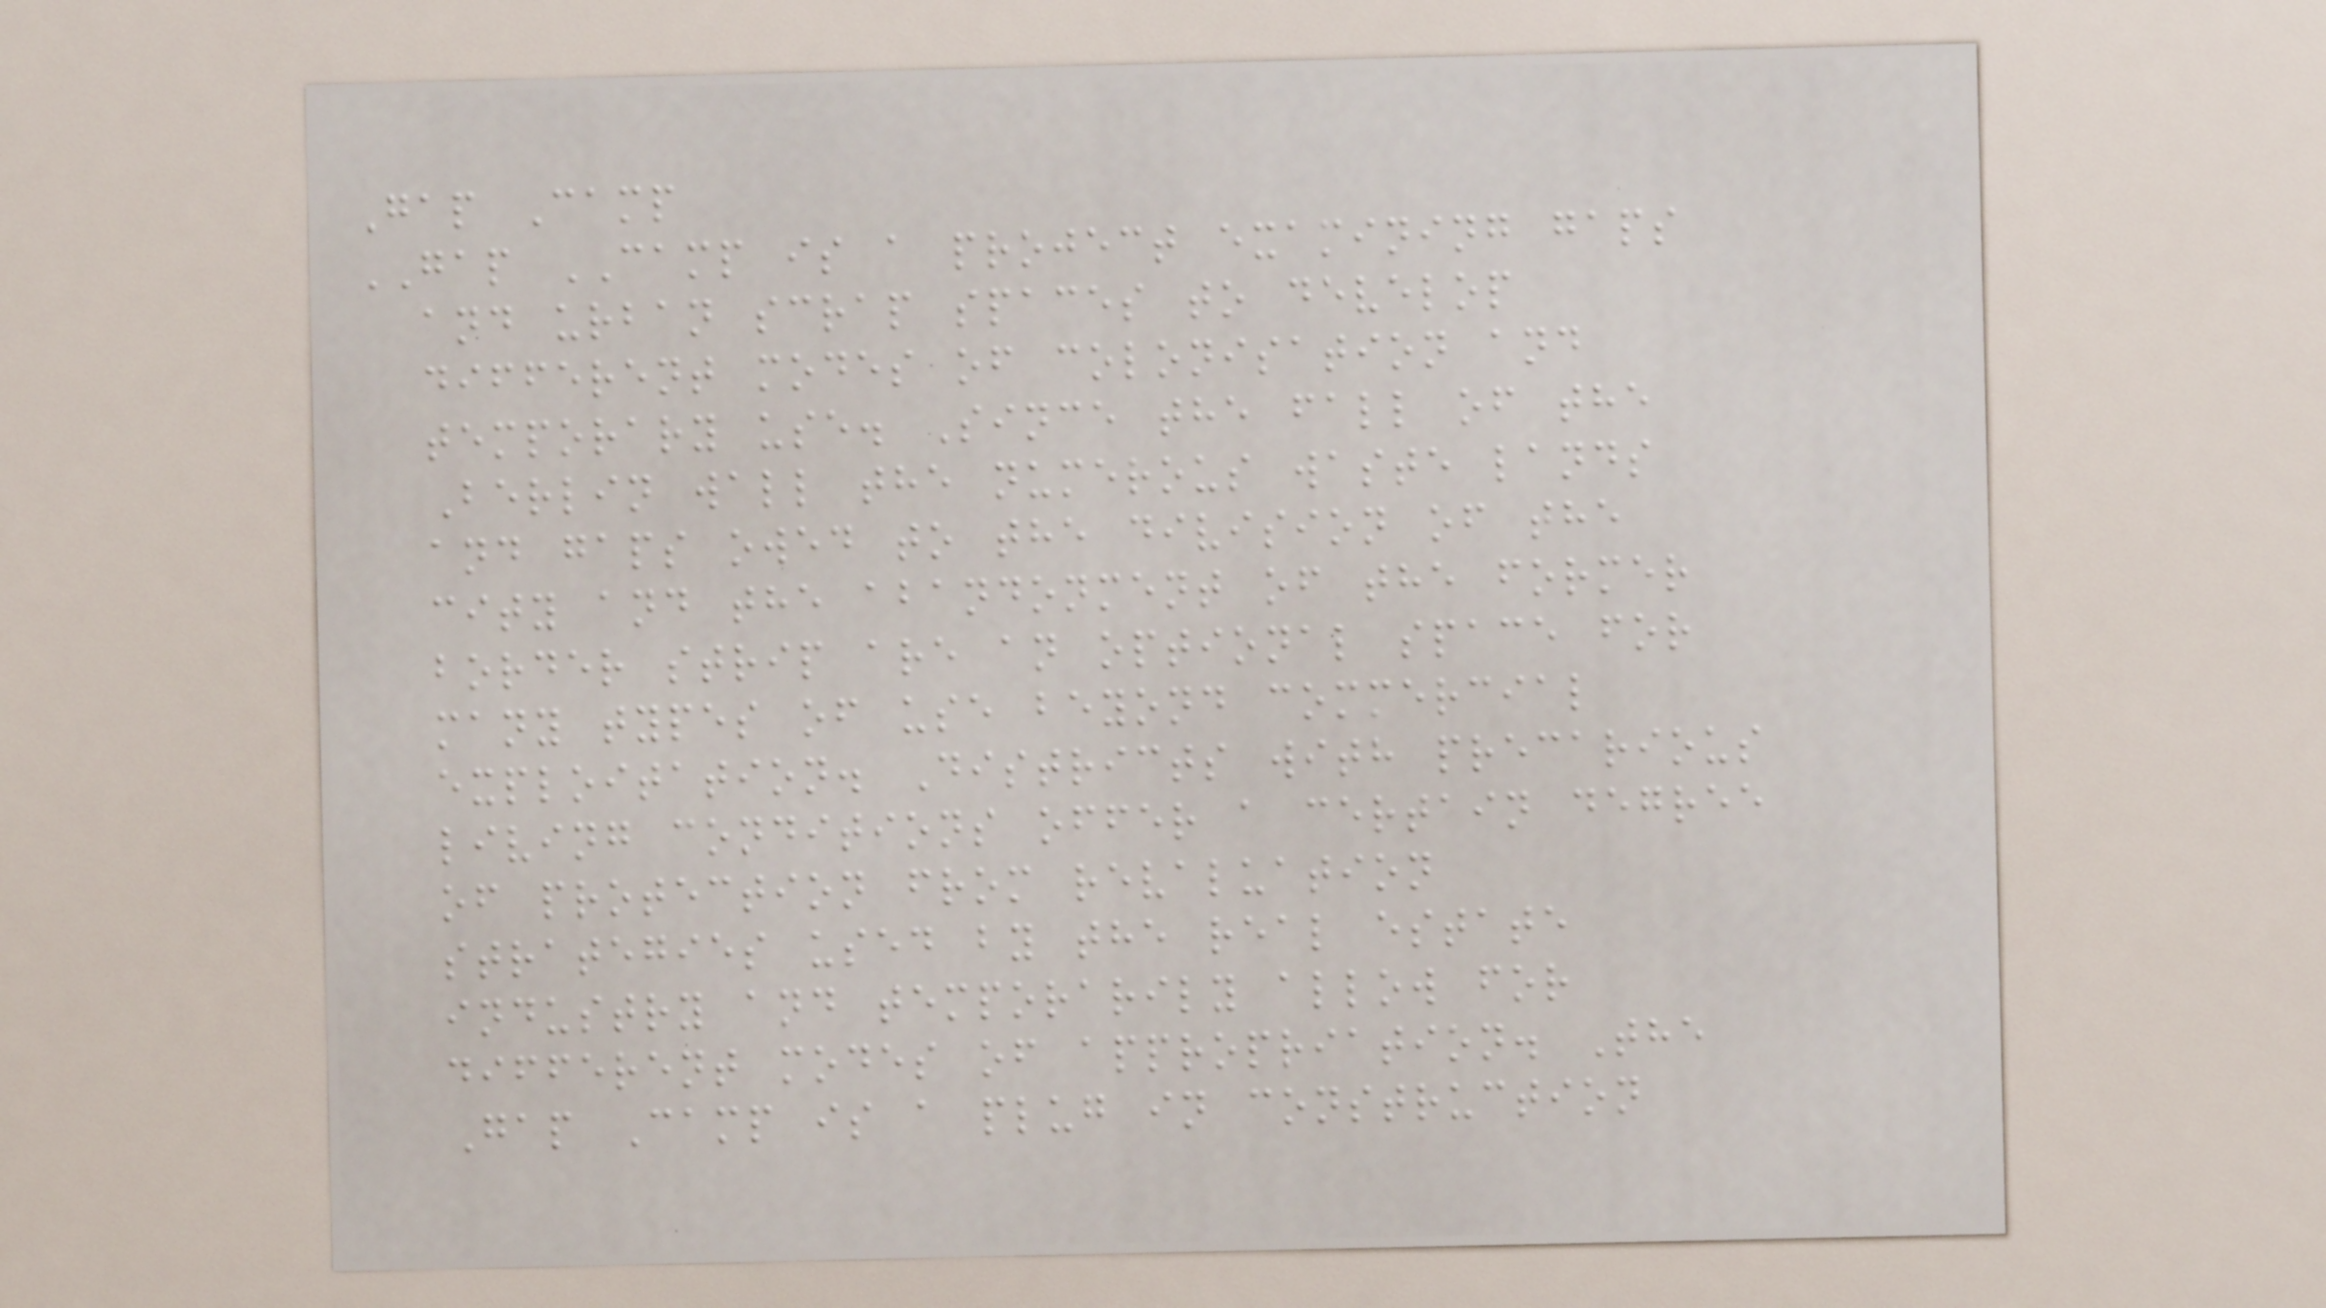Gap Camp
GAP CAMP is a project examining gaps
and urban scrap spaces to develop
different modes of colonisation and
temporary use. Since the fall of the
Berlin wall the numerous waste lands
and gaps owed to the division of the
city and the abandonment of the former
border strip are an optional space for
many types of use beyond commercial
exploitation. Districts with precarious
living conditions offer a certain degree
of protection from revaluation
strategies used by the real estate
industry and temporarily allow for
different modes of appropriation. The
Gap Camp is a plug in construction
